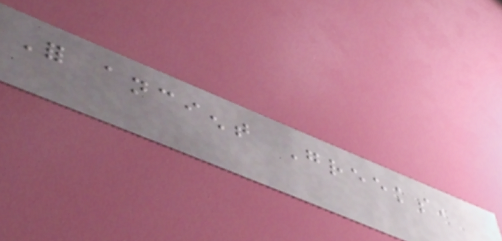For ancient Greeks,
